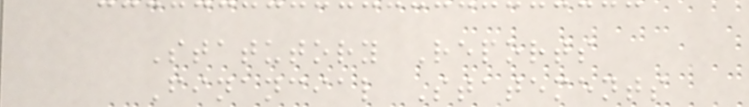Statutory Reports
Financial Statements
